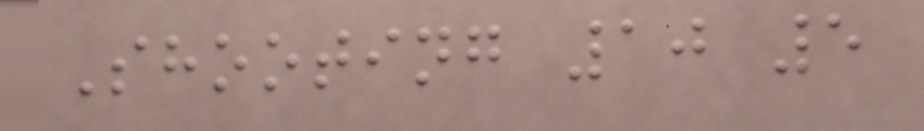Shooting 10 5
